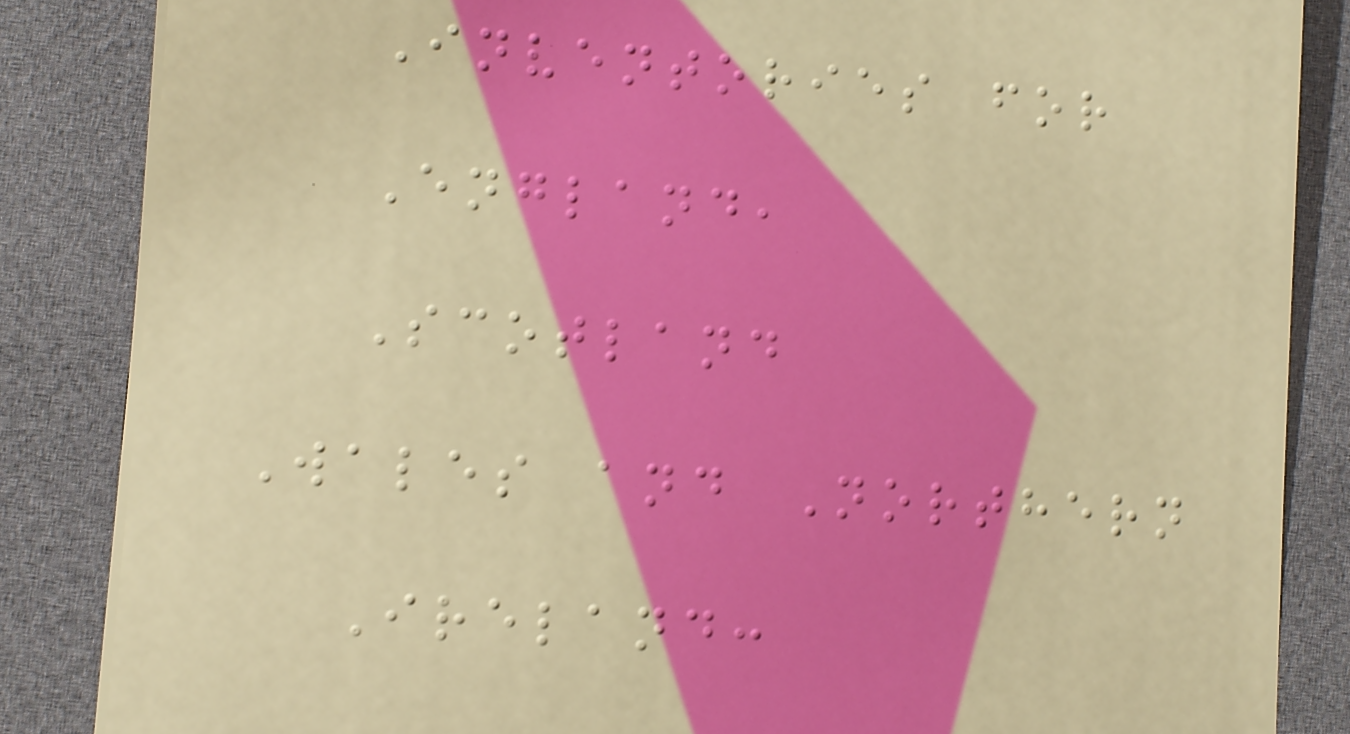Inventories for
England,
Scotland
Wales and Northern
Ireland:
